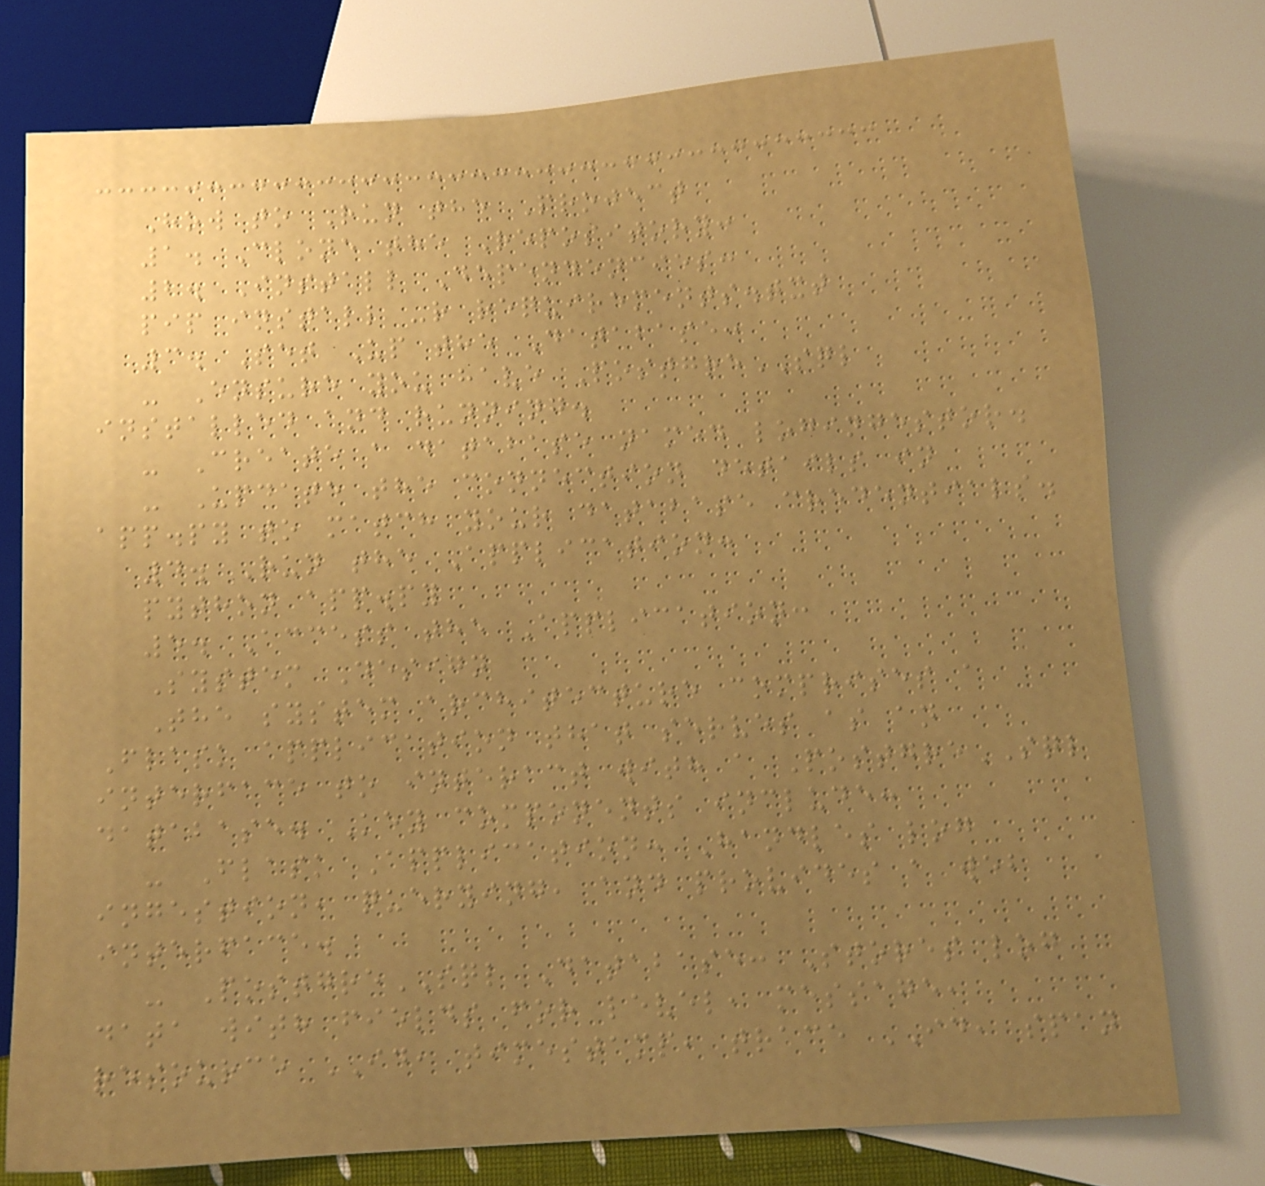How to Run the Project
1. Clone the Repository:
2. Install Dependencies:
pip install -r requirements.txt
3. Set Up the Database:
- Ensure you have PostgreSQL
installed and running.
- Create a database named logingestor.
- Update the connection details in
app.py to match your database credentials.
4. Run the Application:
python app.py
5. Access the Application:
System Design
The system architecture comprises a
Flask application that serves as an
interface to interact with a PostgreSQL
database. Key components include:
- Flask Application: Handles log
ingestion, querying, and provides a web
interface.
- PostgreSQL Database: Stores log
data with fields for level, message,
resource ID, timestamp, trace ID, span
